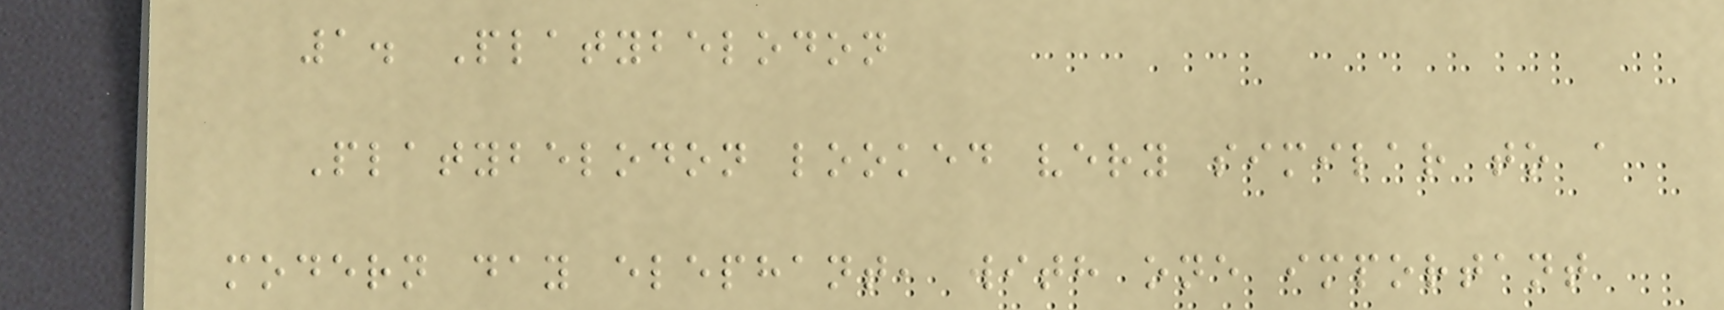1. Platybelodon
Platybelodon looked very similar to a
modern day elephant, with one important
